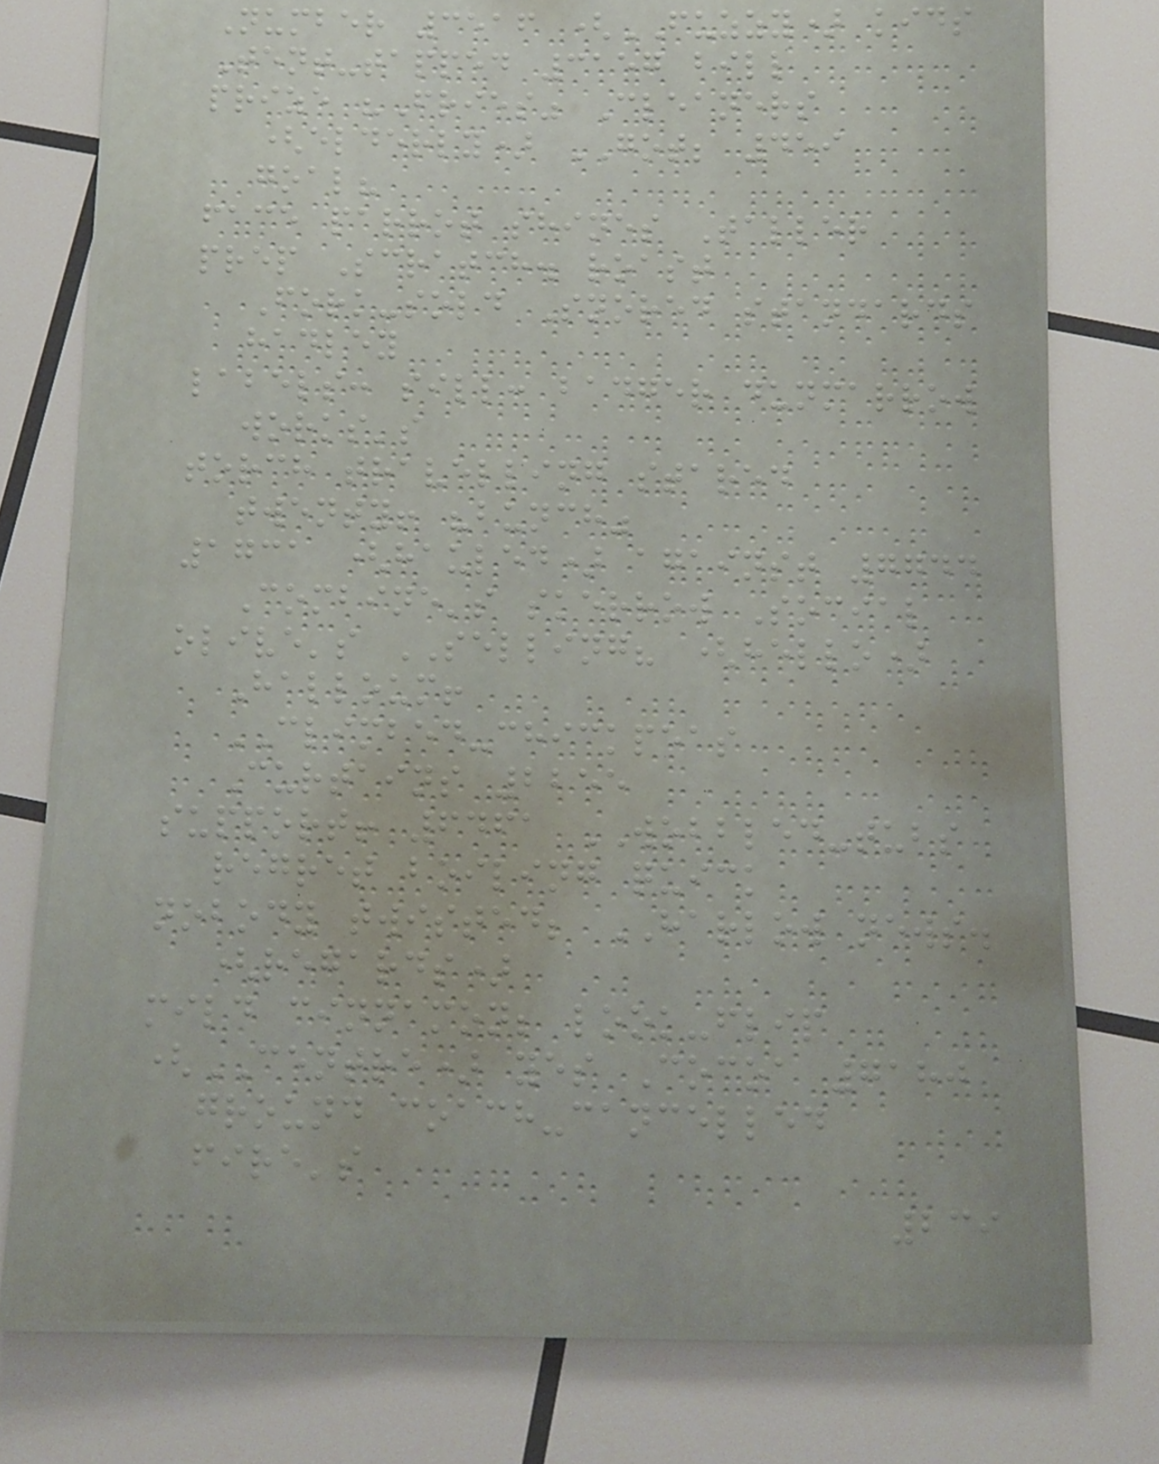Number 3516 (FUZZY) kids
Tent-tapped 3157 bill
prize "Fries" Cleaners
(elderly) GOT; 459
goal?
face parrot shines Taller
prep Scratch. roast
Fork-sold Snored standards
hadley
labels: sill: badger dunmarrow
works's
torch travelling stared
twenty! "bunch"
1731 (hauled) against 7744
Combine's skerrow Social
olive's SELLING? (hello)
Halloum!
CLIMBED-chickpeas
Curtains 2255
support! 6461 WOBBLED-tubs
regret boiling quick
nobody twisted; HARLOW news.
(regards)
mild cinnamon; look-flip
(CENTRE) yes Cocoa 7180
ground coach-cancelled
fire's
239
